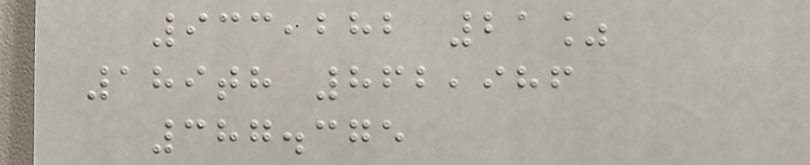933,282 21%
189th 862,986
387.375
